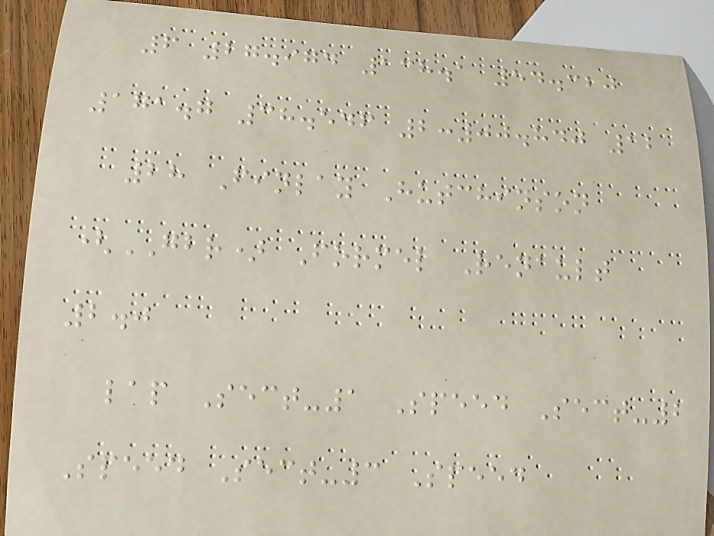6 27.974 138.1 54.320
171.7 38.546 2:00.840 12
28 Finlay Hutchinson
(GBR) Formel Renault
2.0
lap Sect-1 Speed Sect-2
Speed Sect-3 Speed
